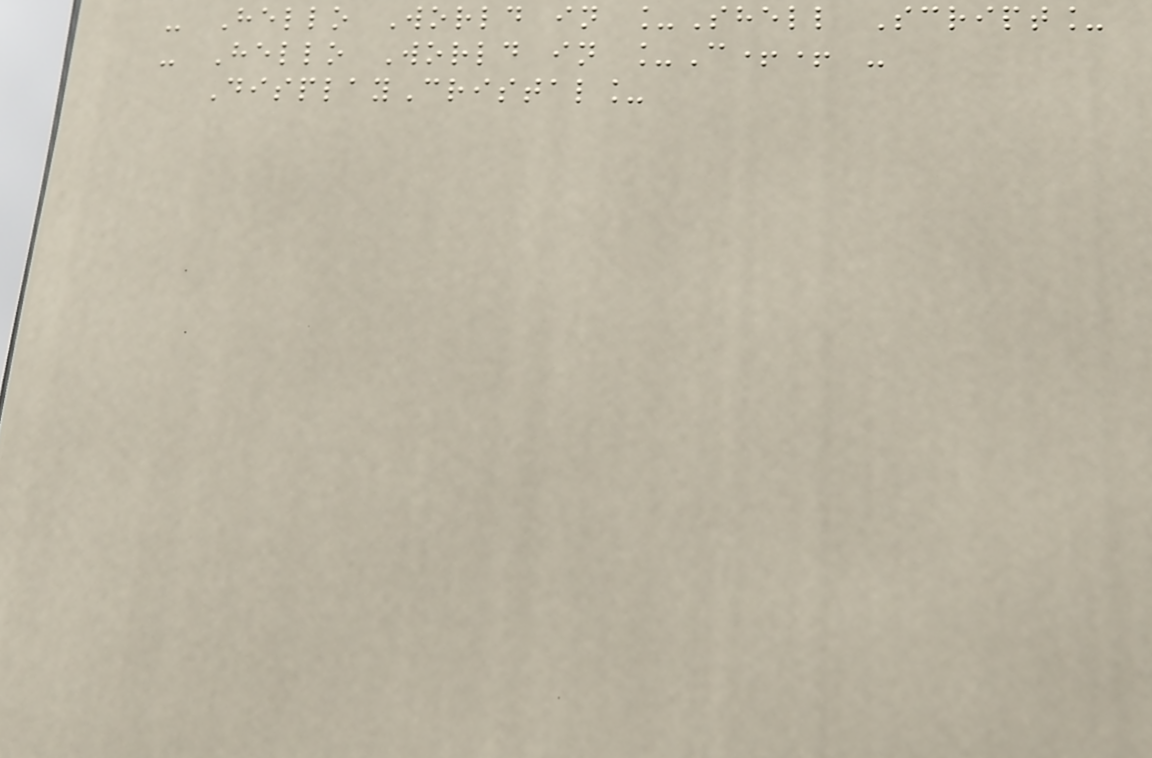- Hello World in _Shell Script_
- Hello World in _C++ -
DisplayCristal_
